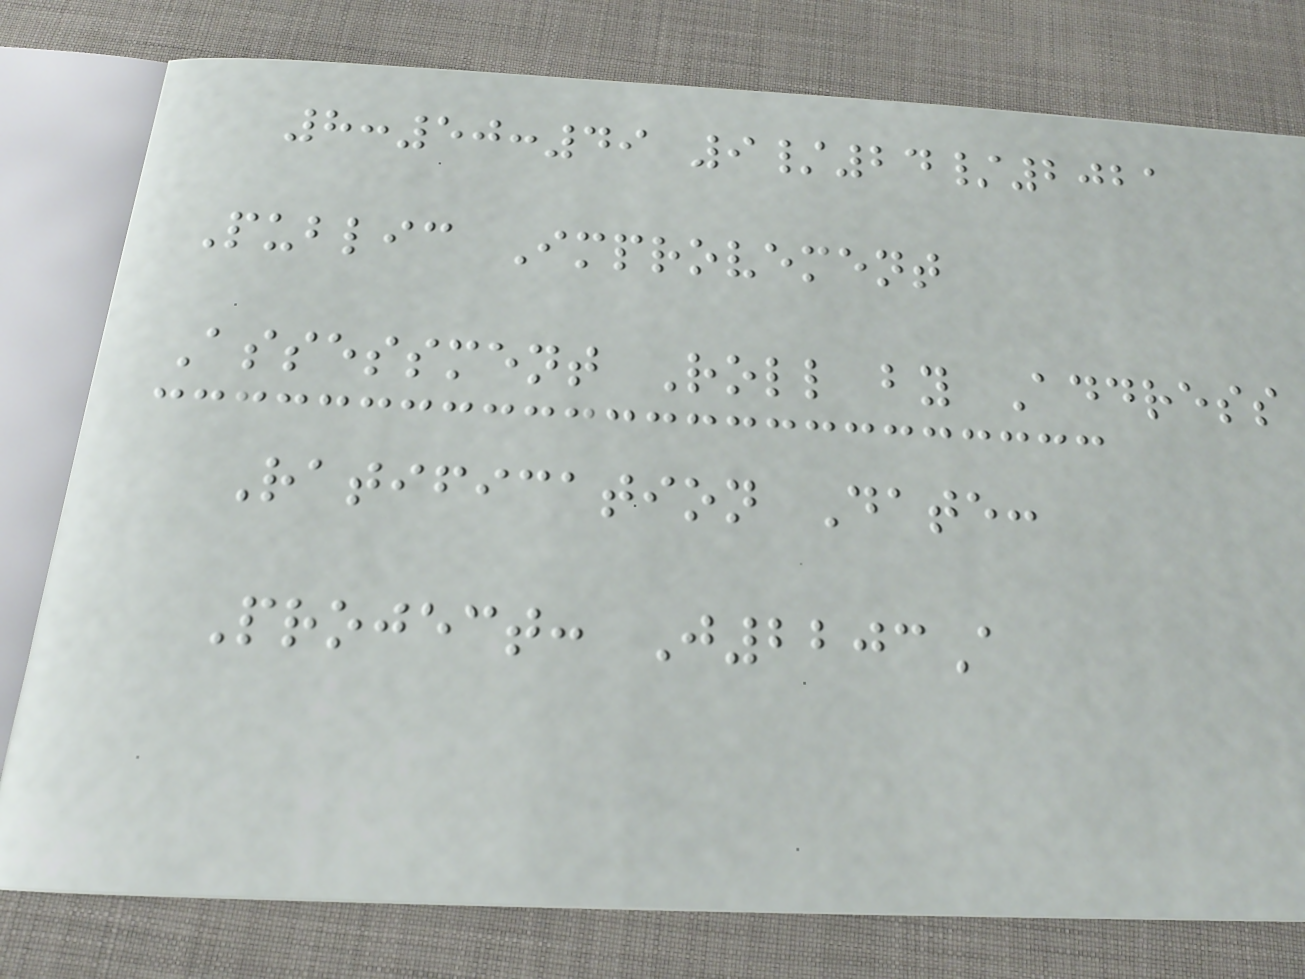8:50:49 9/24/2021
Public Improvement
Assessment Roll by Address
Ratification Date:
Project: J2203A
